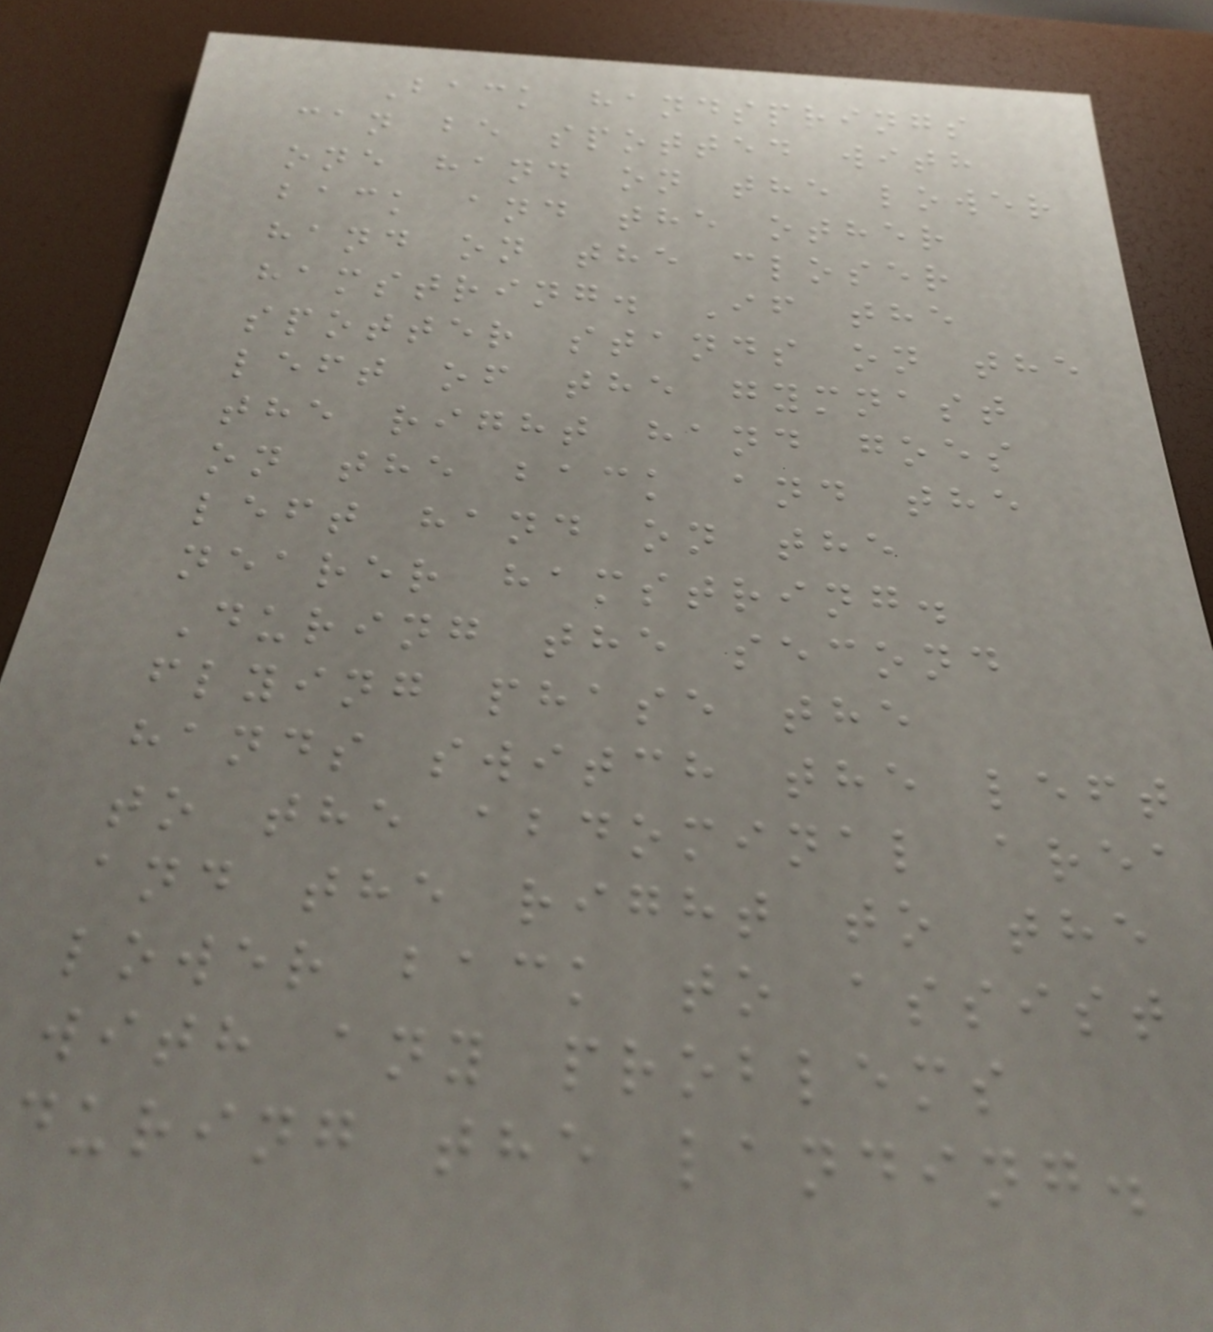Back handsprings
can be spotted with
one hand on the lower
back and the other
hand on the closer
hamstring. If the
spotter stands on the
left of the gymnast
the right hand goes
on the back and the
left hand on the
nearer hamstring.
During the second
flying phase the
hands switch the left
to the abdominal area
and the right to the
lower back to assist
with any problems
during the landing.
